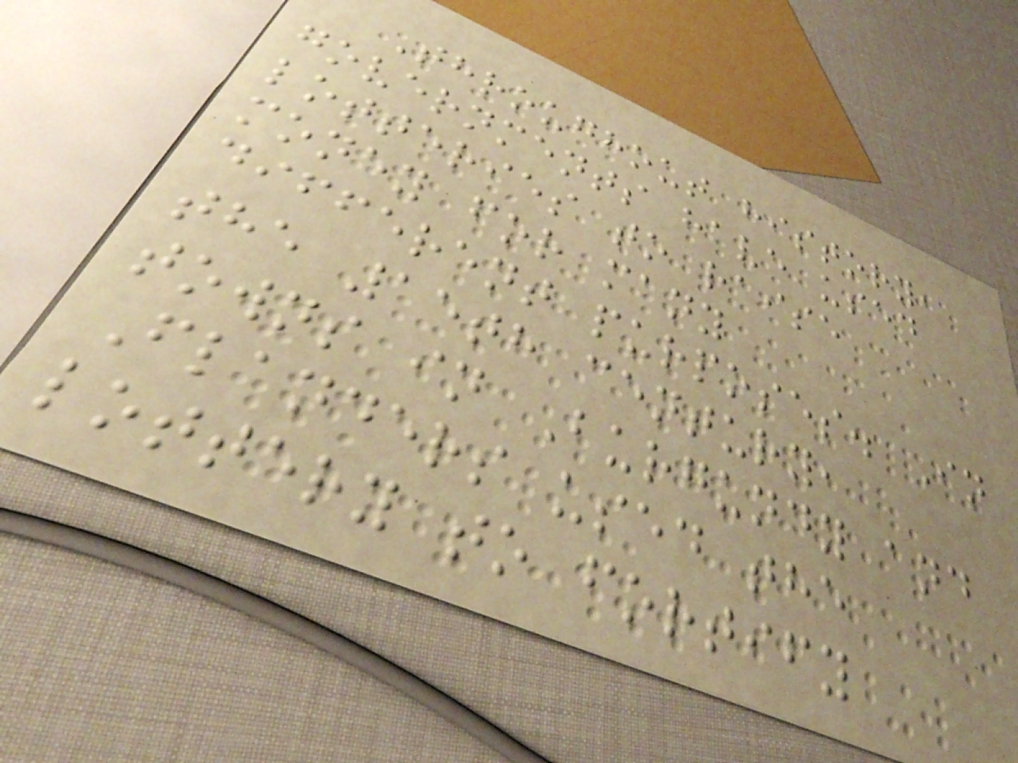Throughout history,
governments have used
lotteries to raise
money for many
different purposes. In
the 15th century,
towns in Burgundy and
Flanders used the
lottery to fortify
